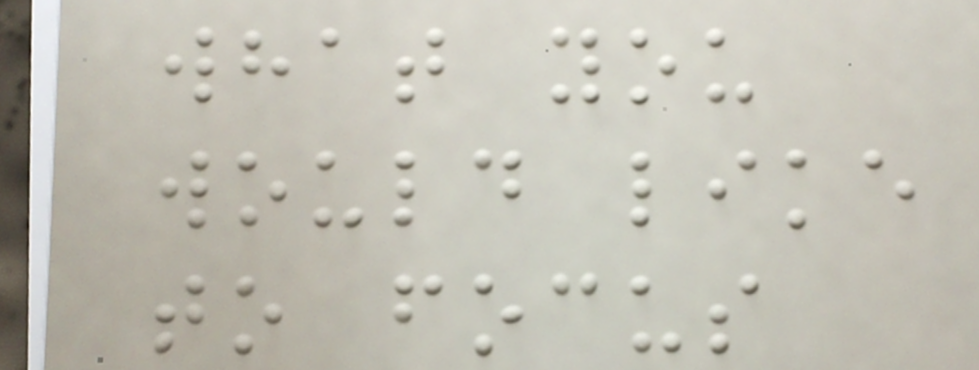what you
would like
to focus
